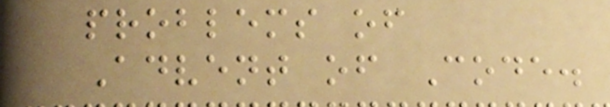problems of
Advent of Code.
